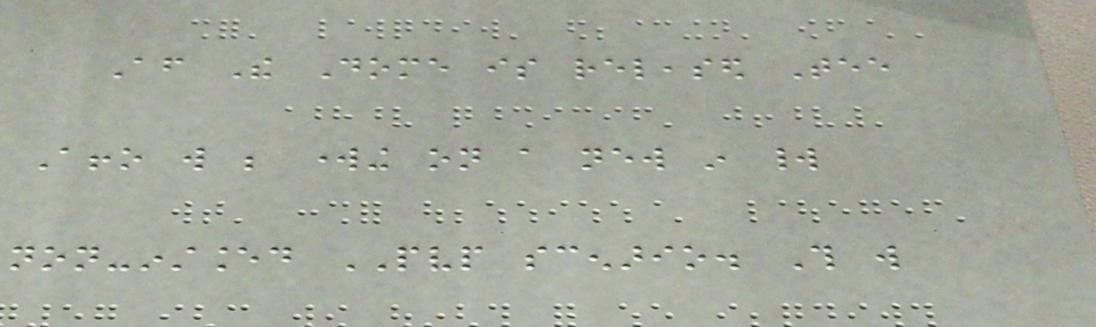After The Dome is released Tee
Affo will be working on a new in world
non-instanced PVP scenario. This will
